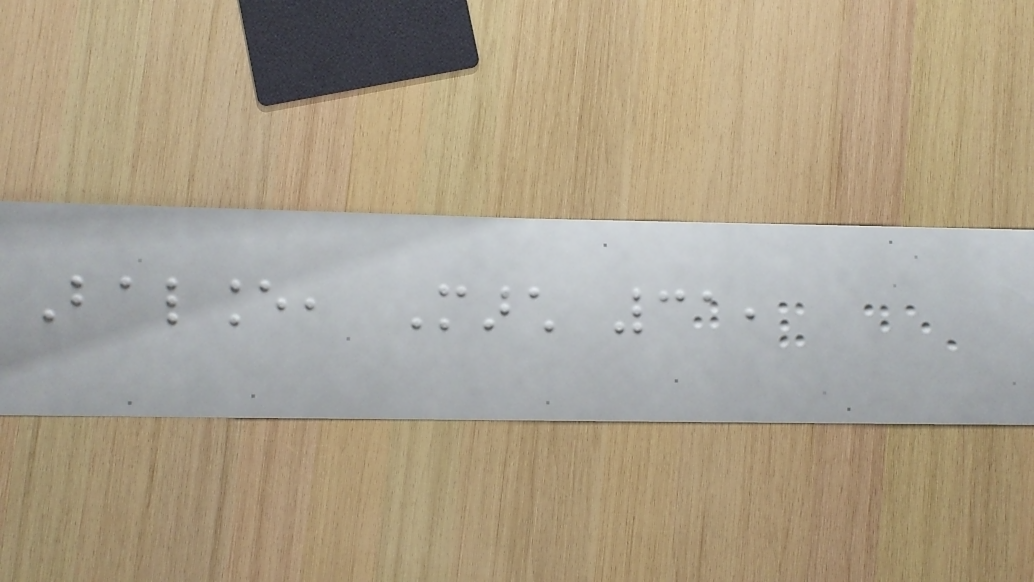Balance, March 31,
